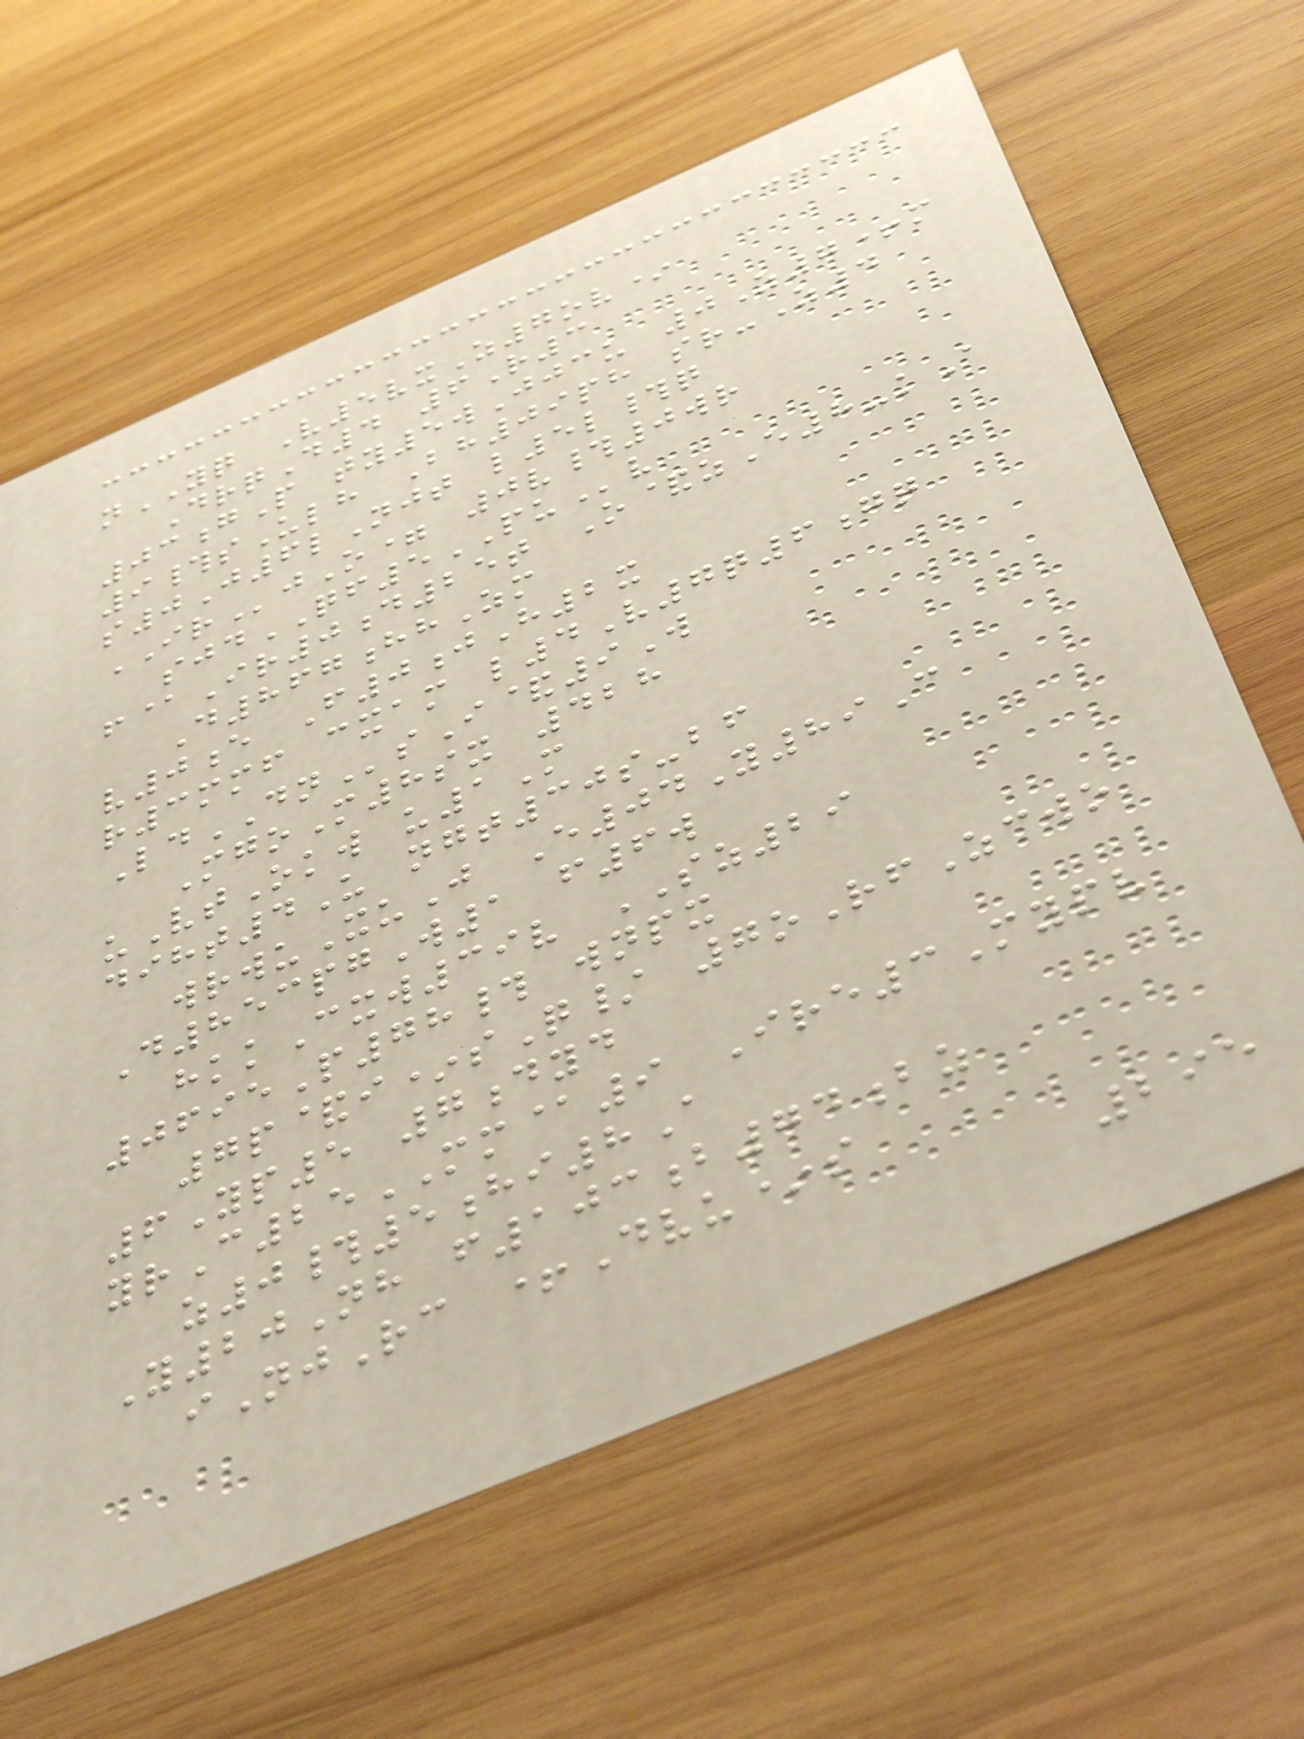nYQ V5vxZ7ov*
DrqD4 6R3
03gP ty5wJjcu 0Z7+m
9#sUlh Bh09ph sr-Z4
s0J6lNjt l5l#q
IRjO= 0v#0wr
sjdQF5PUv
f@Ir0d25t O&zE8-kA
D867hhZm
v0e F0jH2x
r3mmf cxam l4V7q6gq
LdDNsI&9W
MgoM8sx 428
uVtOkw u1M
diht4U ngt30s-bf
wrwuXuJ E04Y89C
D853pgW1 f6w
hkkCxw39v SZ29
0695P78# wnpx
7p&i*sQ/ 7oRfZcwo
6Yp5 7dyd
yrC25MM@9 Ire3Mypv
z0#5hi8A
Y20Nh f103b74bz
iNjRc +Dvu*s
295
